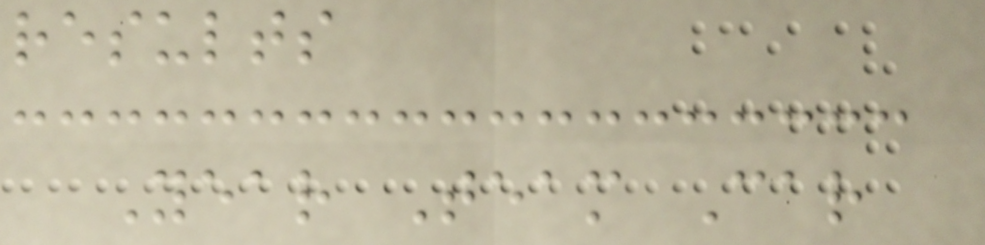results
Year Team Car
